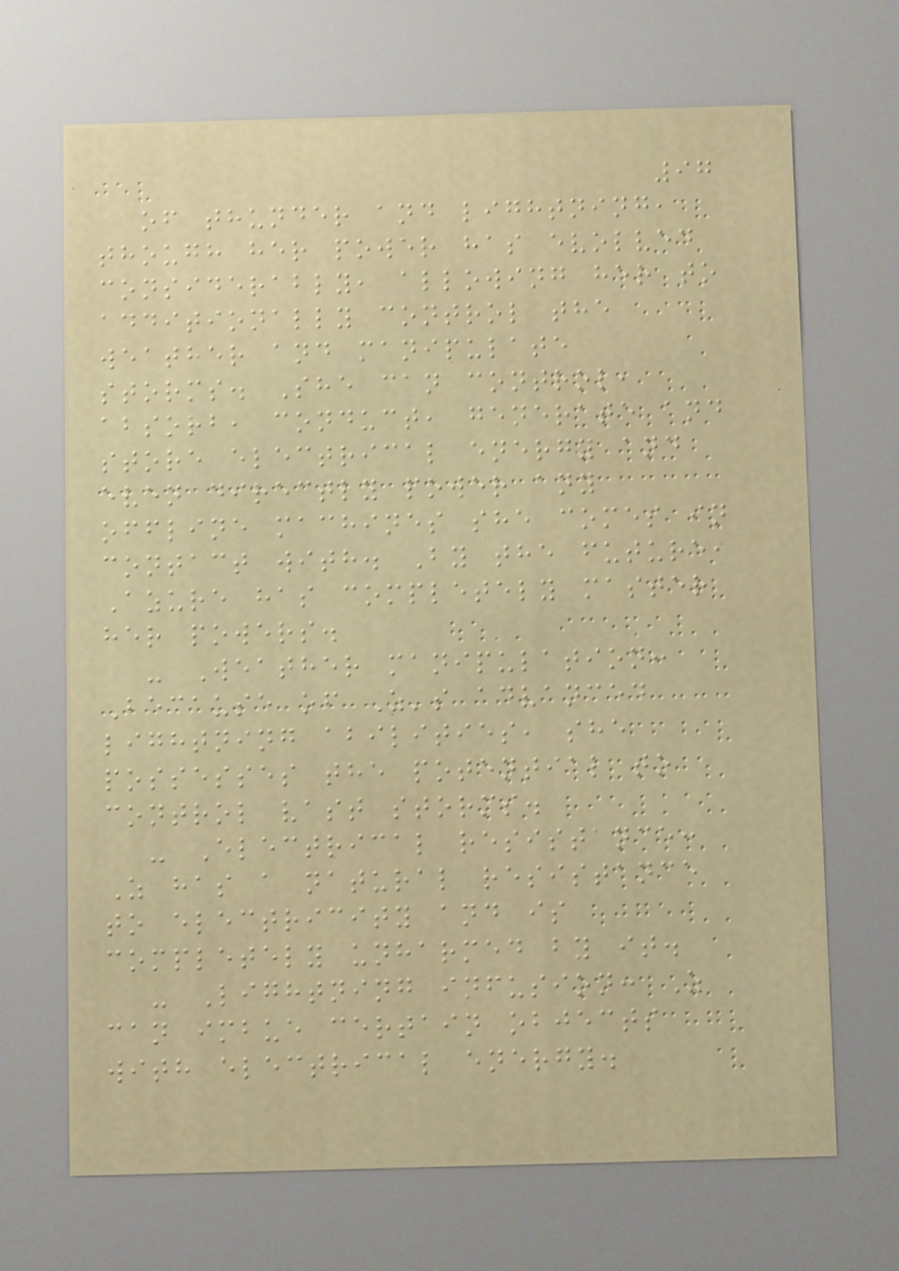97
of thunder and lightning,
though her power has evolved
considerably, allowing her to
additionally control the
weather and manipulate
storms. She can control,
absorb, conduct, generate and
store electrical energy and
even directly power any
offline machines she comes in
contact with. By the future,
Azure has completely master
her powers.
- Weather manipulation:
Because of Z's advanced
lightning abilities, she
possesses the potential to
control vast storms.
- Electrical resistance:
Z has a natural resistance
to electricity and is
completely unharmed by it.
- Lightning infusion: Z
can imbue certain objects
with electrical energy.
